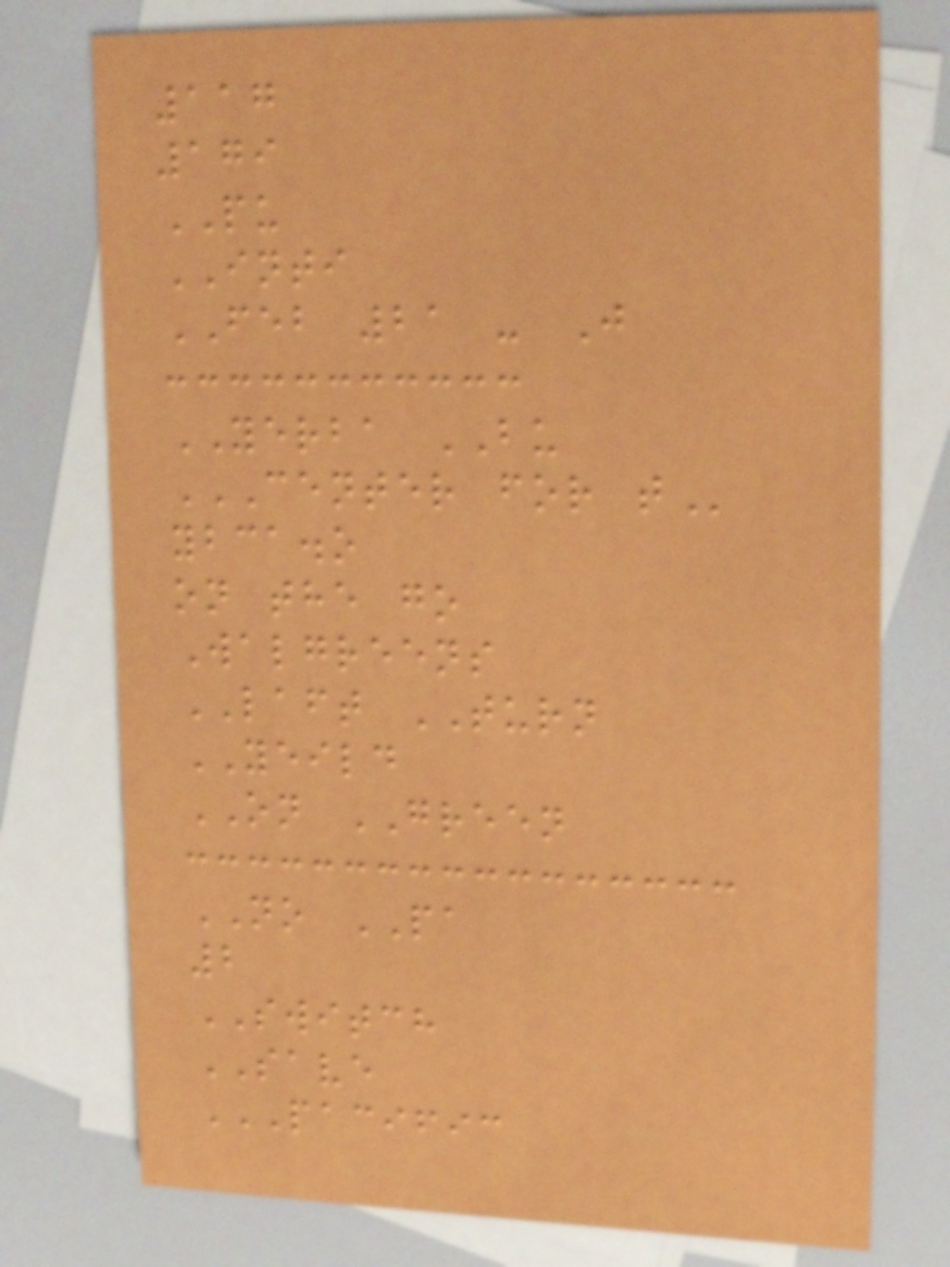117
179
PU
INTI
FEB 21 - J
YERBA BU
CENTER FOR T
ybca.o
on the go
Walgreens
LAFT TURN
YEILD
ON GREEN
NO PA
2
SWITCH
SAVE
PACIFIC
